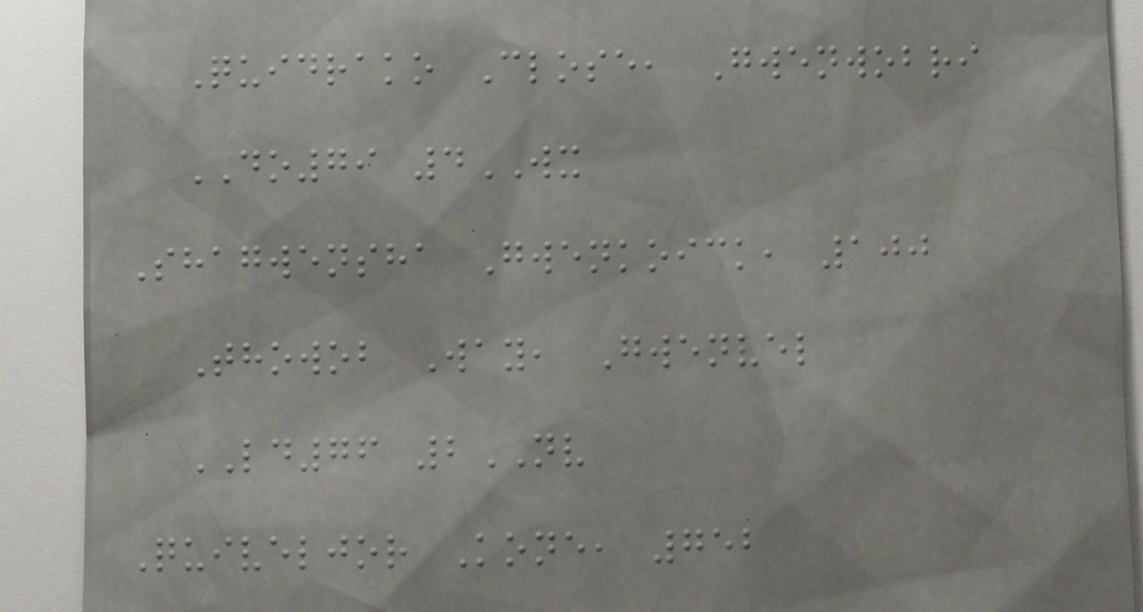Quidrako Close, Gwenwobri
DO79 4WX
Shagwensha Gwenkoick, 100
Thowob Way, Gwenvel
LD76 2NV
Quiveljor Kone, 752
